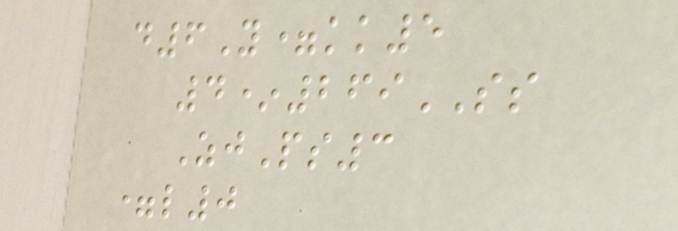d6Y=kk5
4*269SS
ZjPs3
=l0
